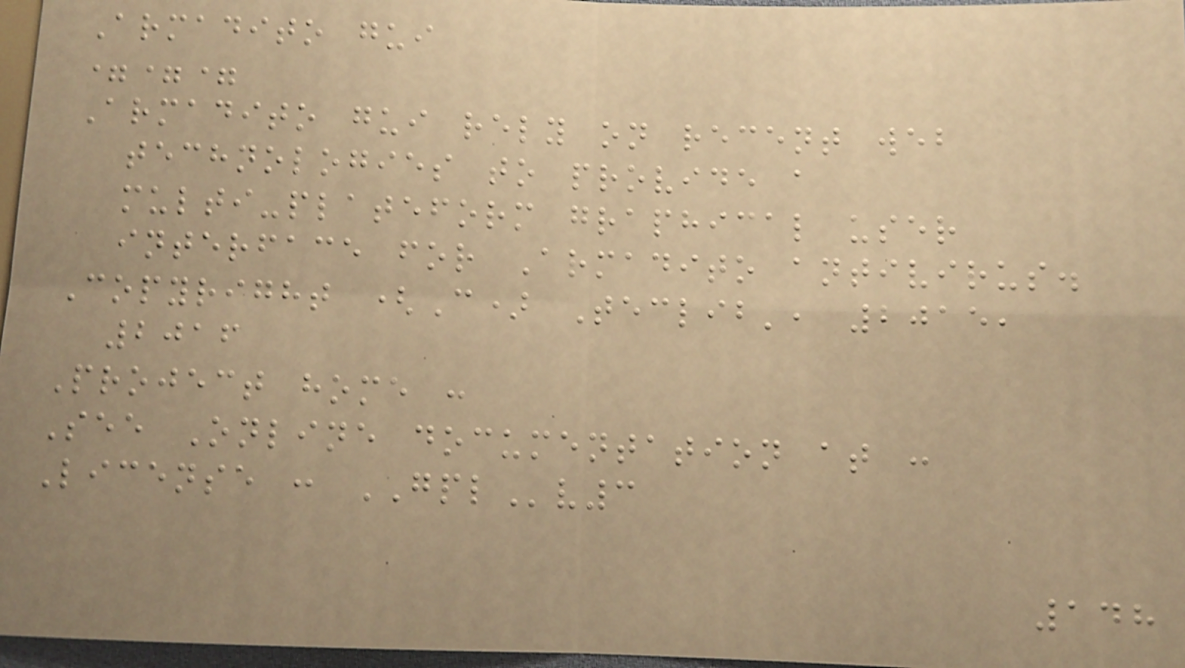Armadito gui
===
Armadito gui rely on recent web
technologies to provide a
multi-plateform graphical user
interface for Armadito antivirus.
Copyright (C) Teclib', 2015,
2016
Project home :
See Online documentation at :
License : GPLv3
148
